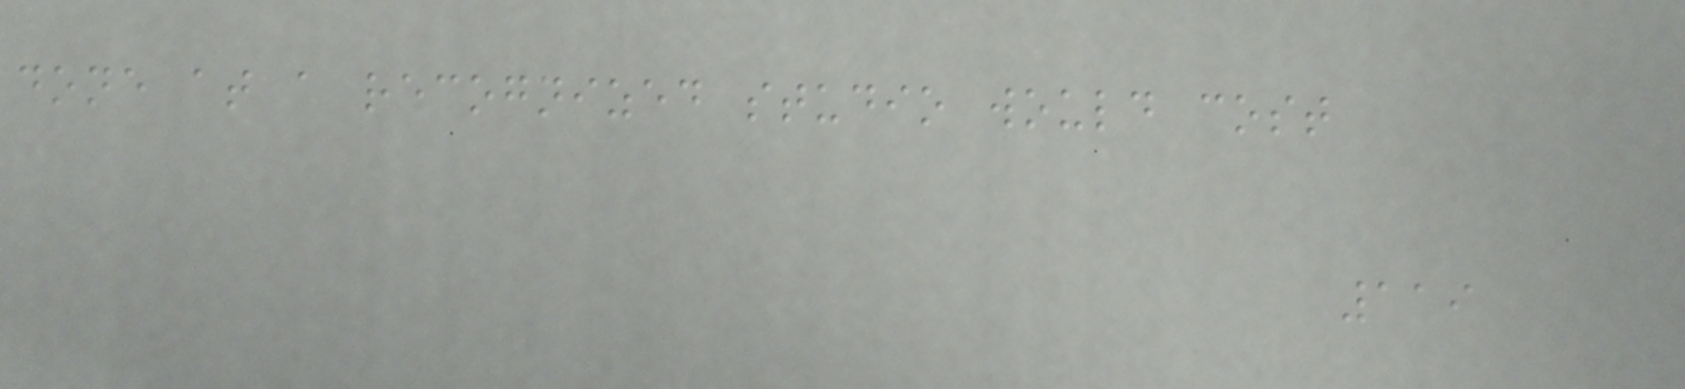done at a recognized studio would cost
119
